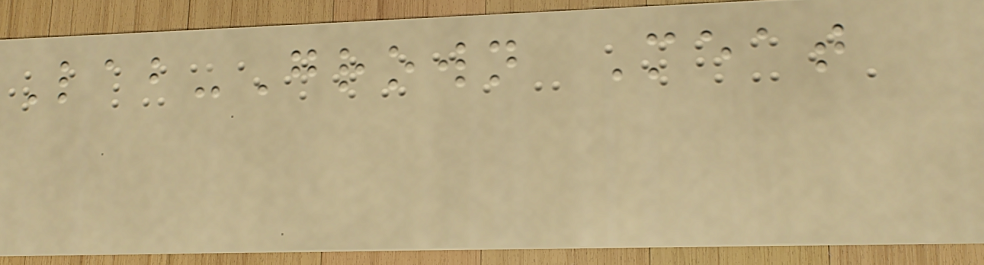Lab-Grown Meat
